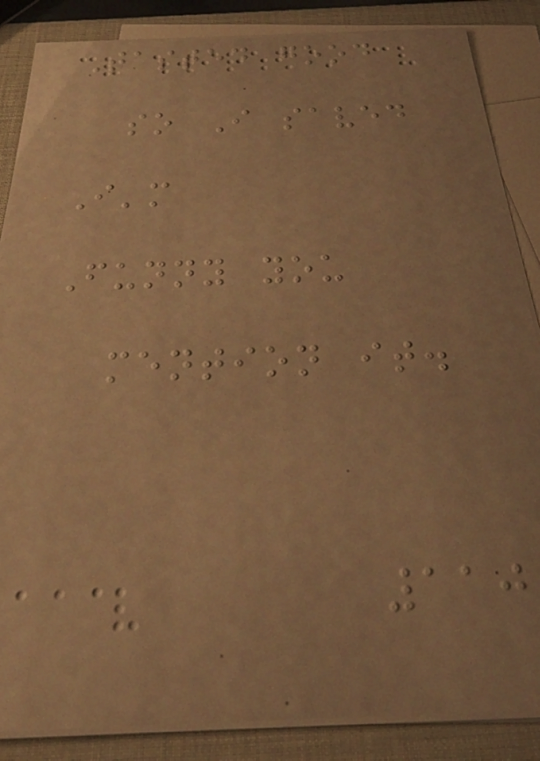Tasted good
so I saved
I'm
Funny you
mention it.
110
